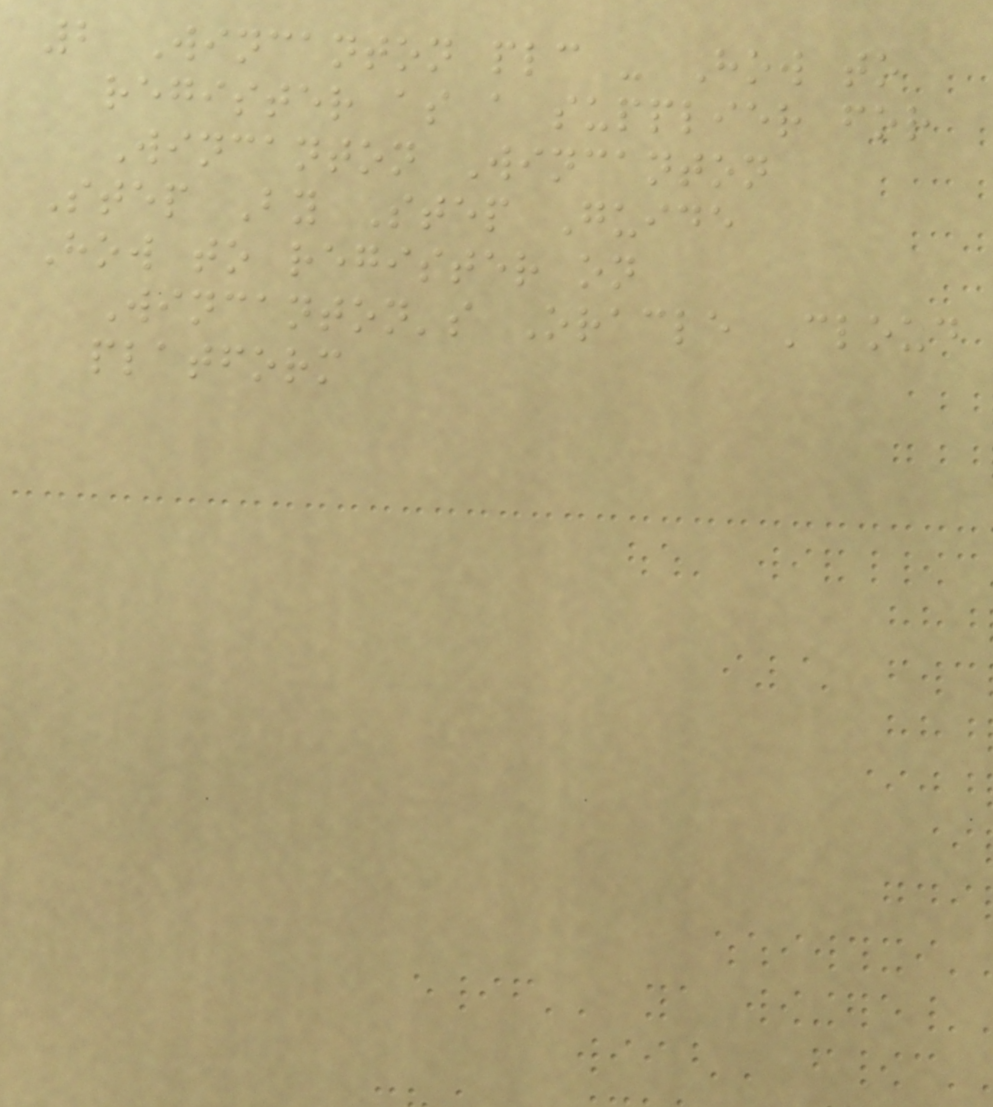2 Wincanton plc - How to
register as a supplier for
Wincanton Wincanton
Step By Step Guide
How to register on
Wincanton's Oracle Cloud
platform
